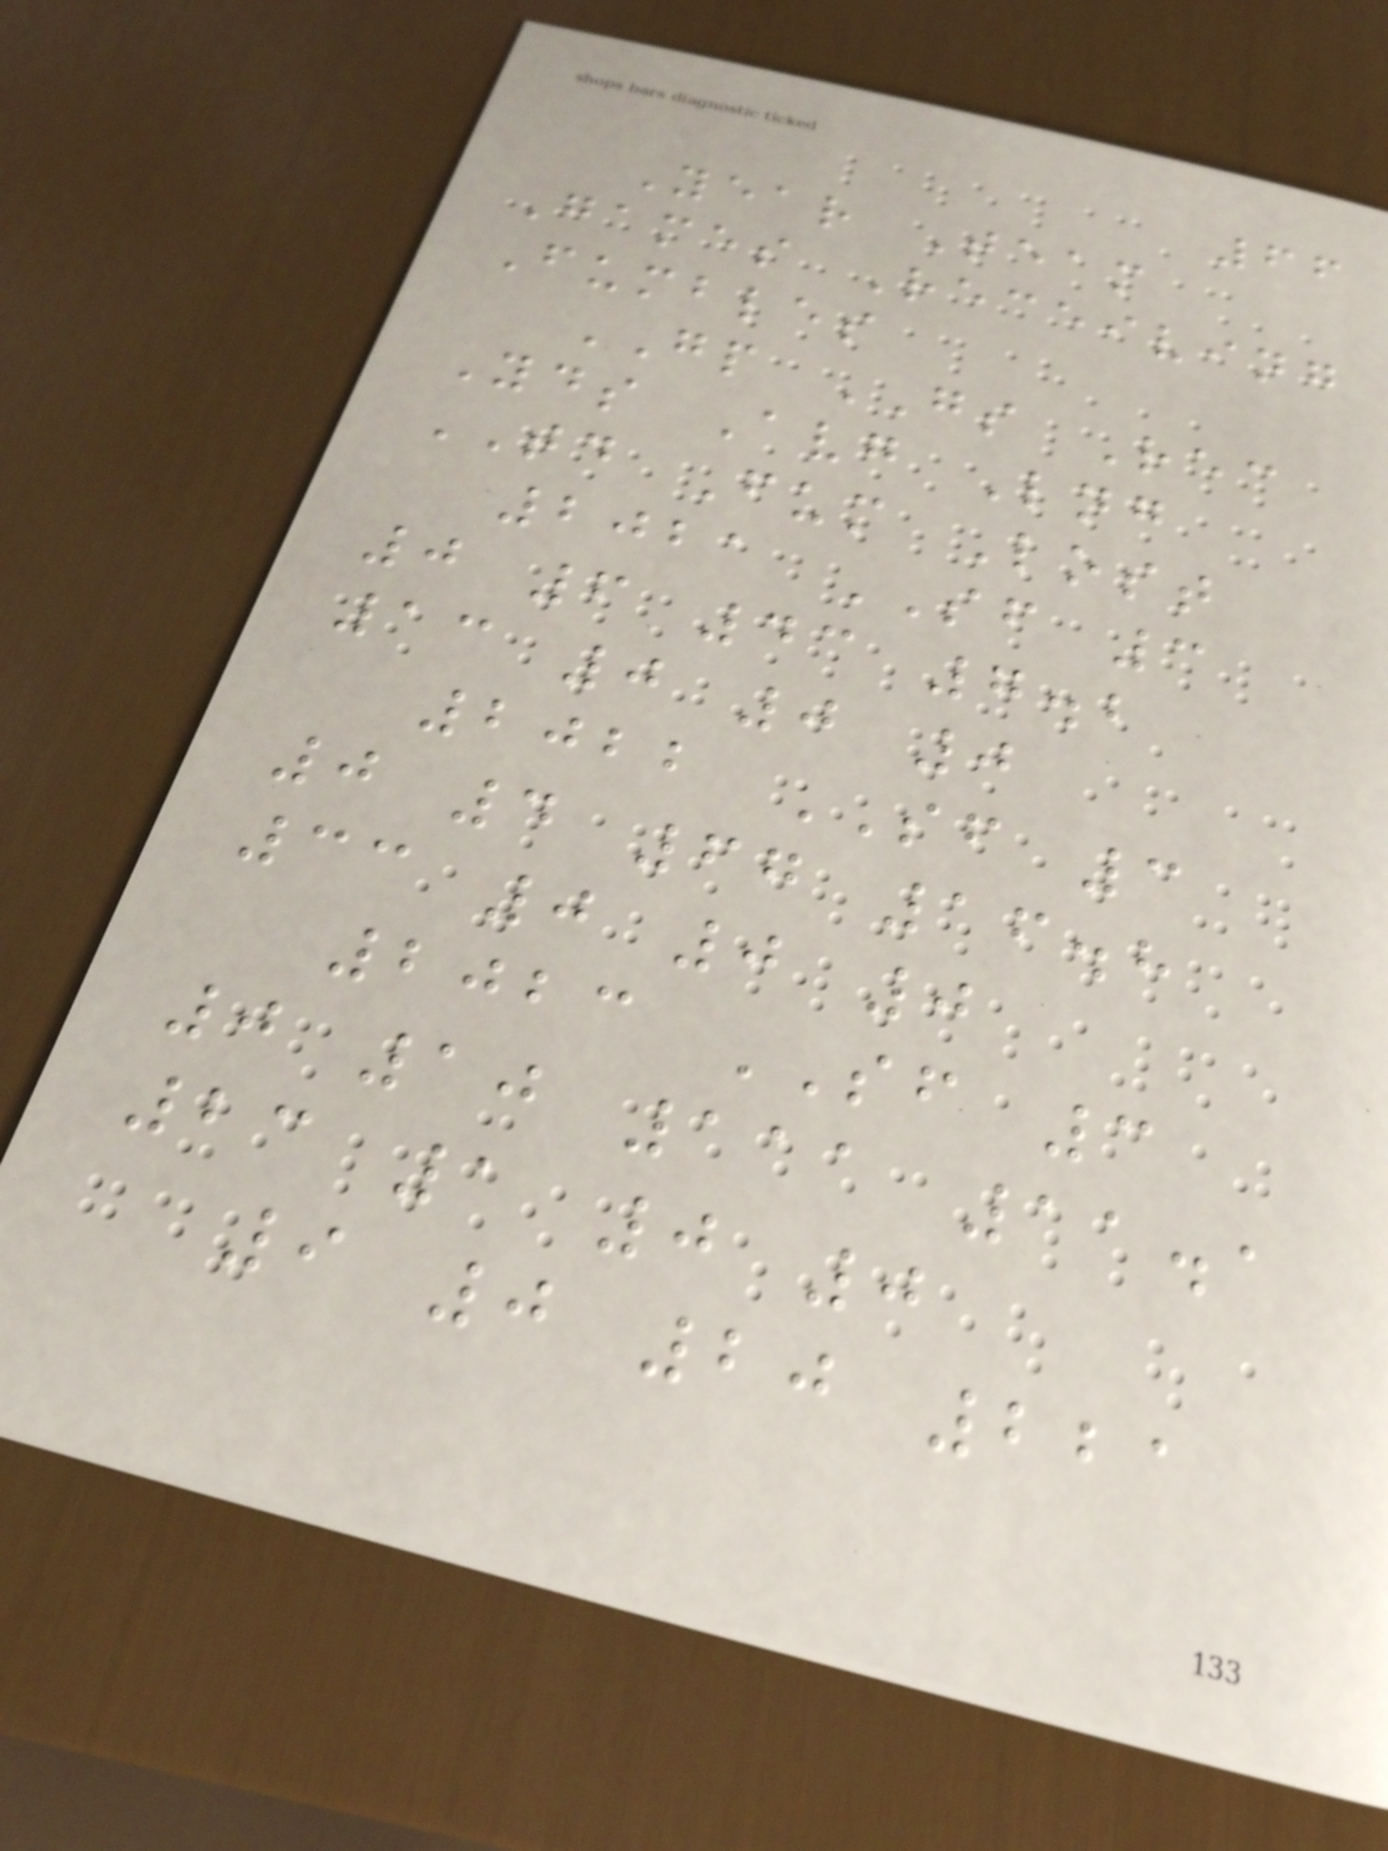66
Year Team
Games Receiving
Fumbles
GP GS Rec
Yds Avg Lng
TD Fum Lost
2021 SF 3
0 6 43 7.2
13 0 0 0
2022 SF 3
0 4 67 16.8
33 0 0 0
2023 SF 3
0 10 111 11.1
23 1 0 0
9 0 20 221
